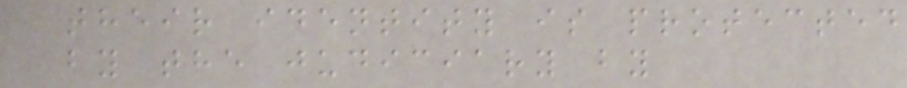their identity is protected
by the judiciary by
